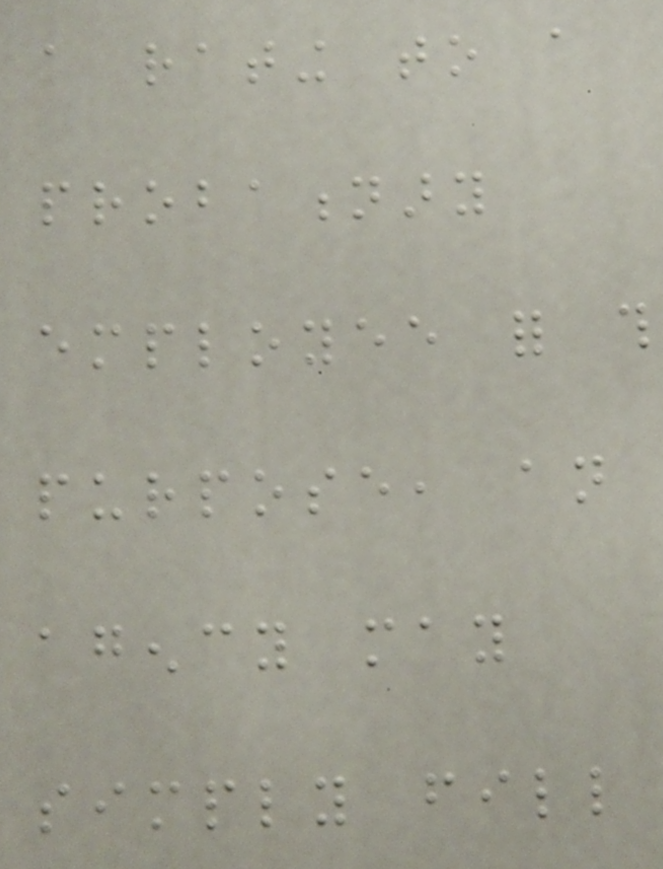a rating to a
probationary
employee for this
purpose, an
agency may
simply fill
